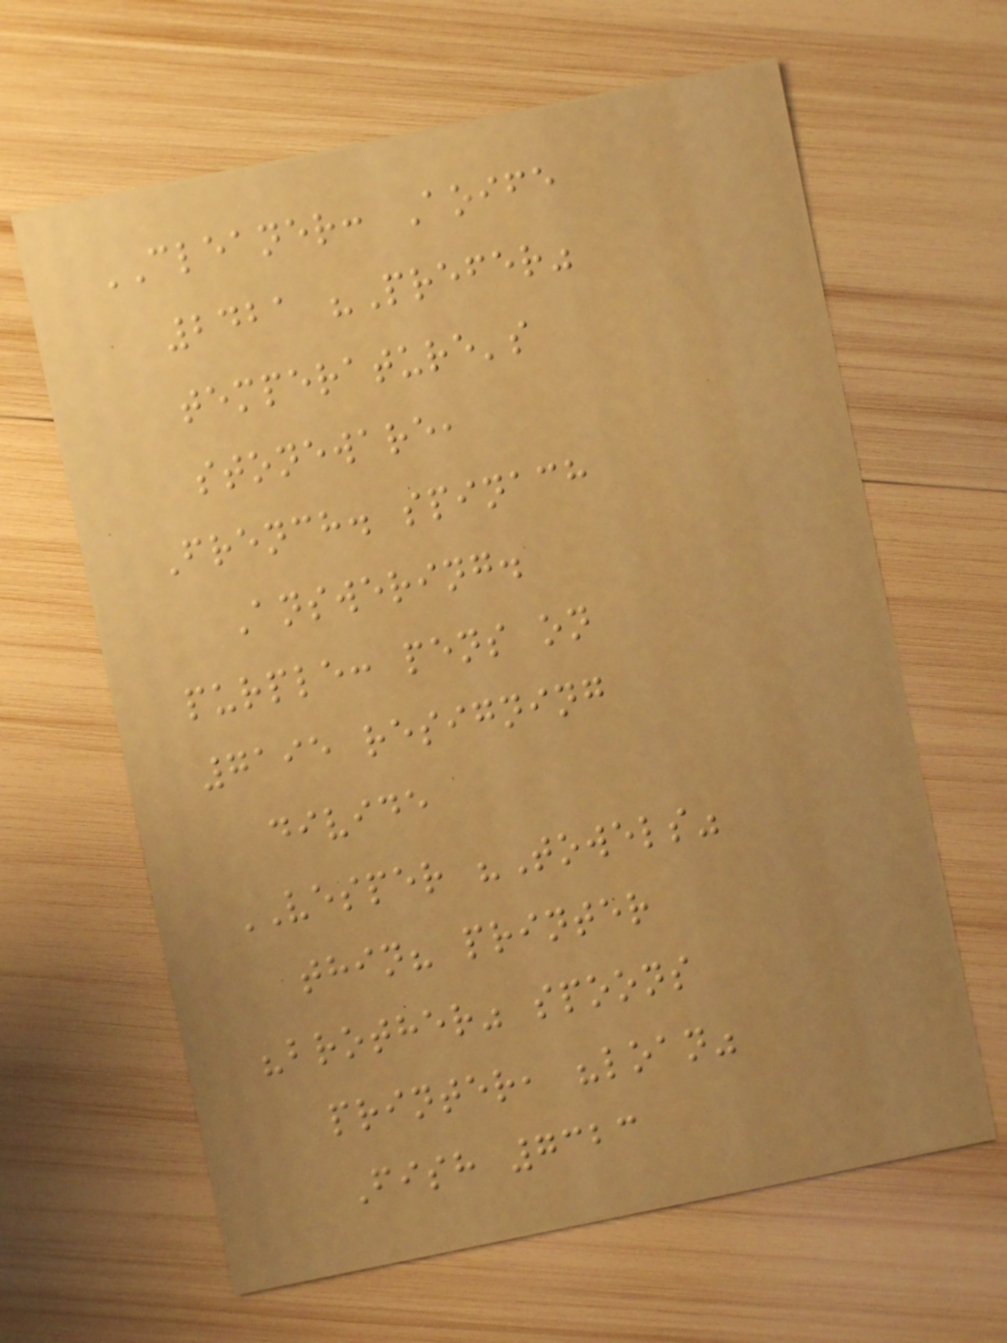CLEANER: Aoife
2421 "Prefer"
temperature's
stoneware,
French. spinach
Answering.
purple: pens on
7195 resigning
divide
VESPER "Towels"
thin? printer
"brother" spoons
printer, "loan"
Fish 7323
